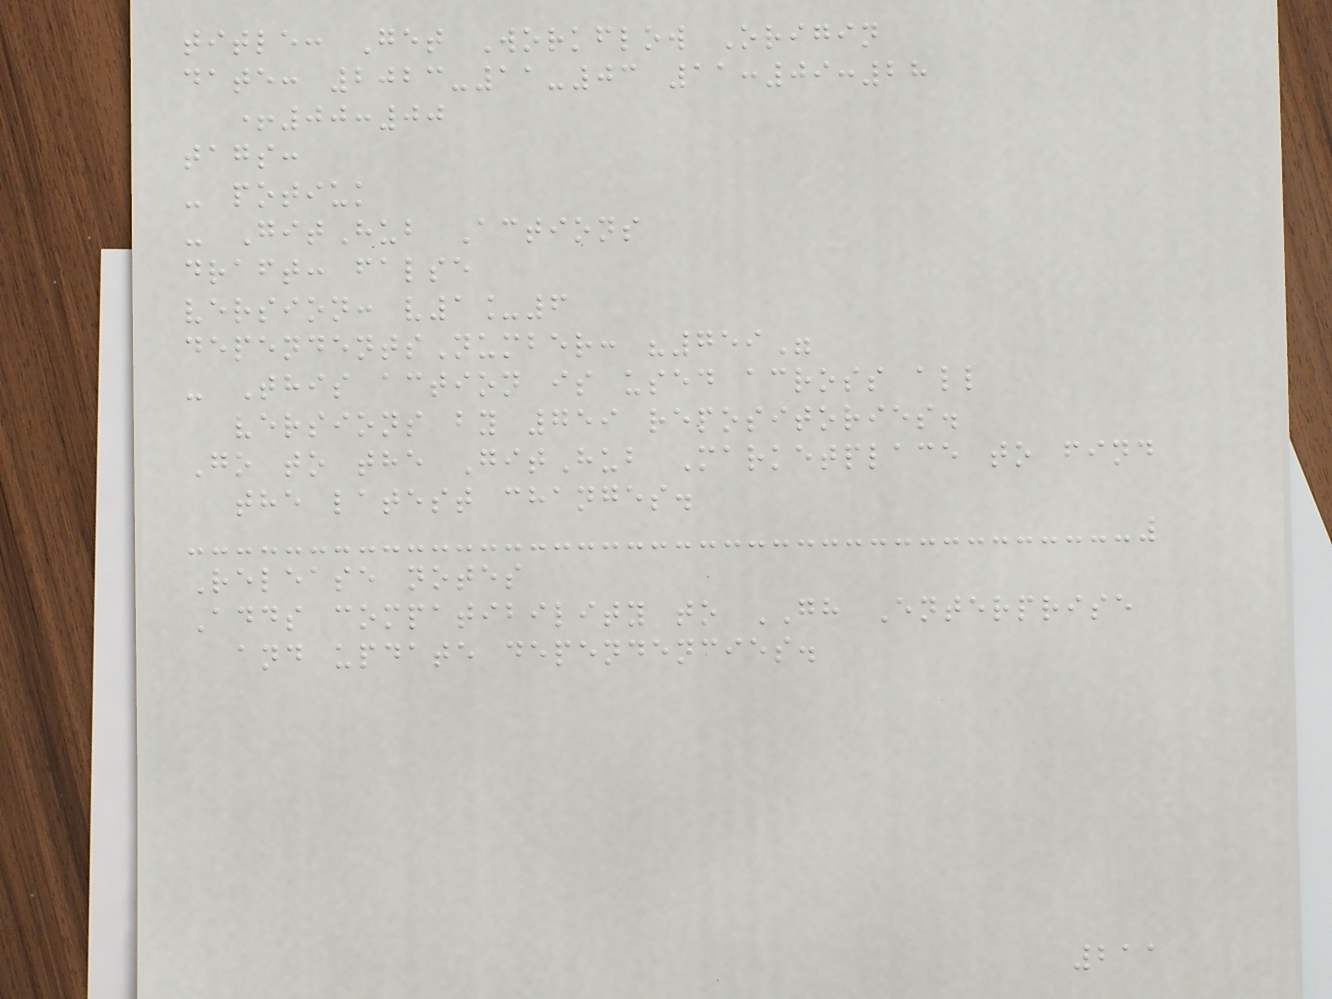title: Get Workflow Origin
date: 2023-11-03 11:09:28
+00:00
tags:
- potiuk
- GitHub Actions
draft: false
version: v1_6
dependentsNumber: "759"
- This action is used across all
versions by 759 repositories.
Go to the GitHub Marketplace to find
the latest changes.
Release notes
Adds compatibility to GH Enterprise
and update dependencies.
211
